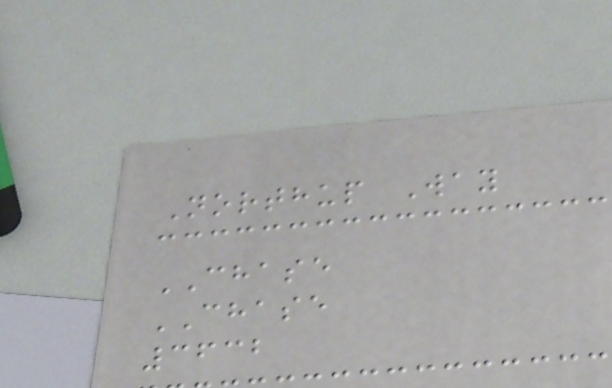Northup Way
CHASE
CHASE
3632
